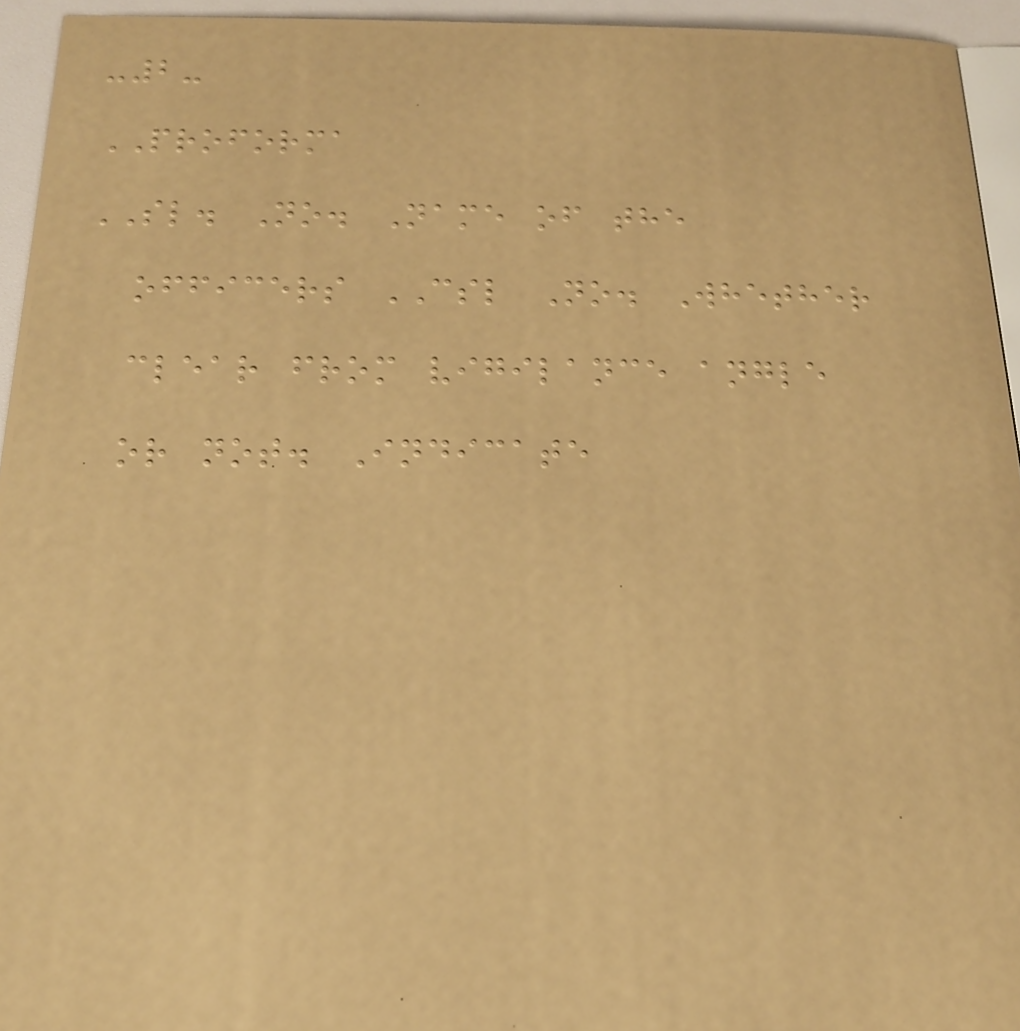-2-
PROFORMA
SL. No. Name of the
officers CSL No. Whether
clear from vigilance angle
or not. Indicate
